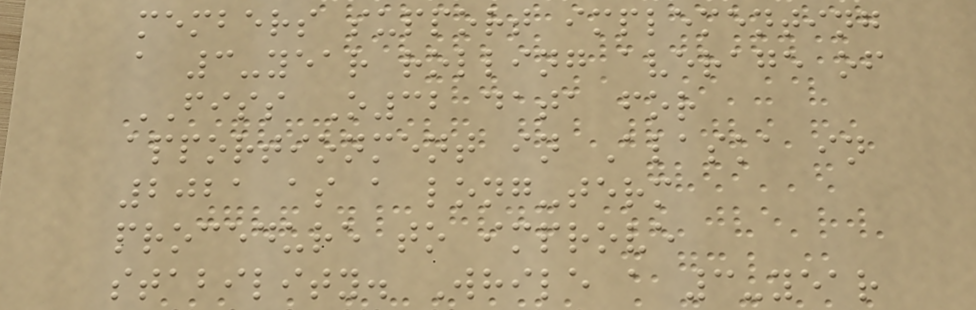members support implementing
a 3-year rolling average of
FISS O32 data for
apportionment in Alaska in
2021 as a long-term
procedure to improve
stability. While a 3-year
